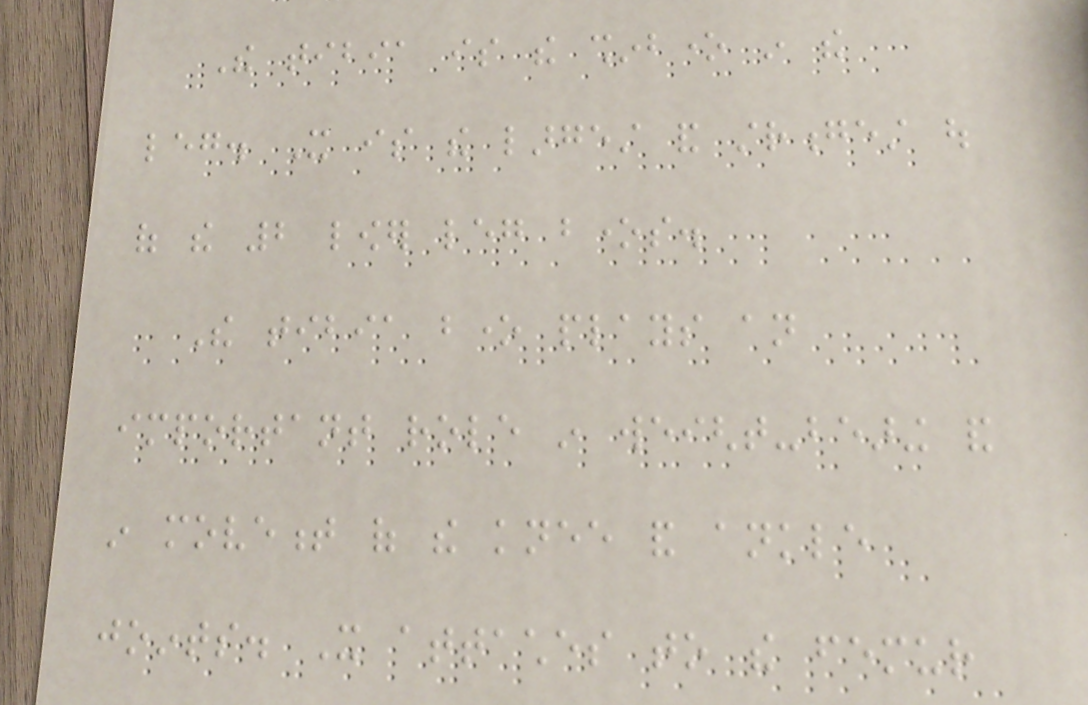The tibia is the shinbone in the
leg. It is the largest and strongest out
of the 2 lower leg bones.
The tibia bone plays an
important role in weight-bearing and
in movement of the knee and ankle
joints. It attaches to the femur
